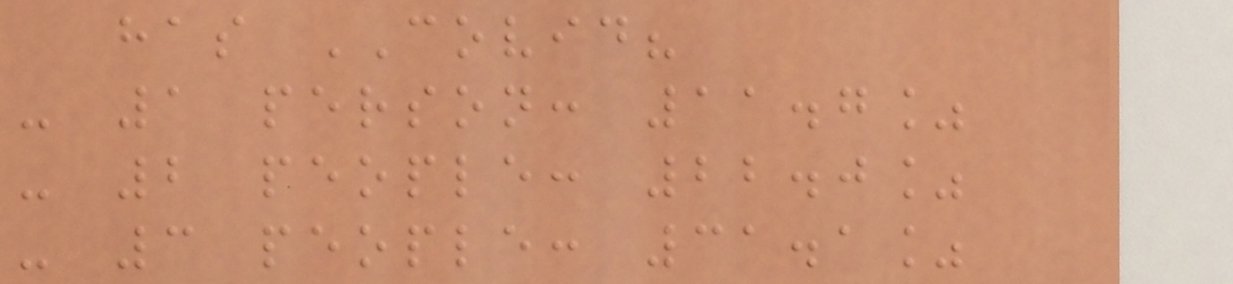has COVID?
- 1 person: 11.7%
- 2 people: 22.0%
- 3 people: 31.1%
